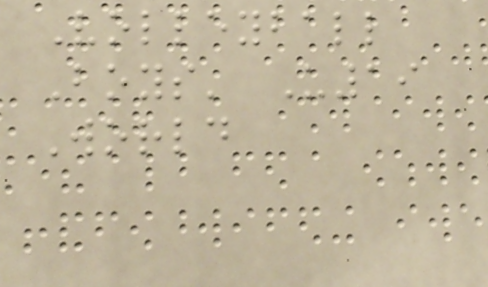Volleyball
Boys' U19
World
